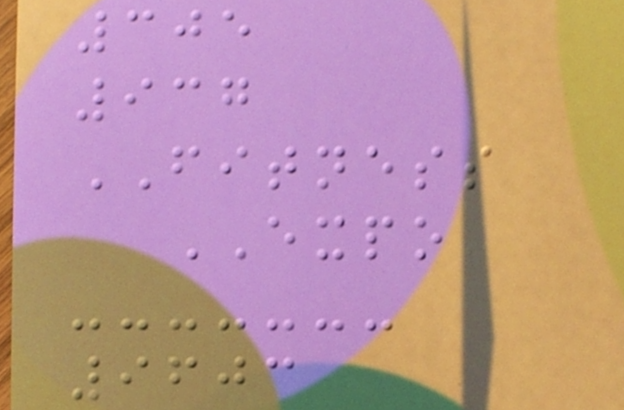305
937
FITNESS
EXPO
9603
